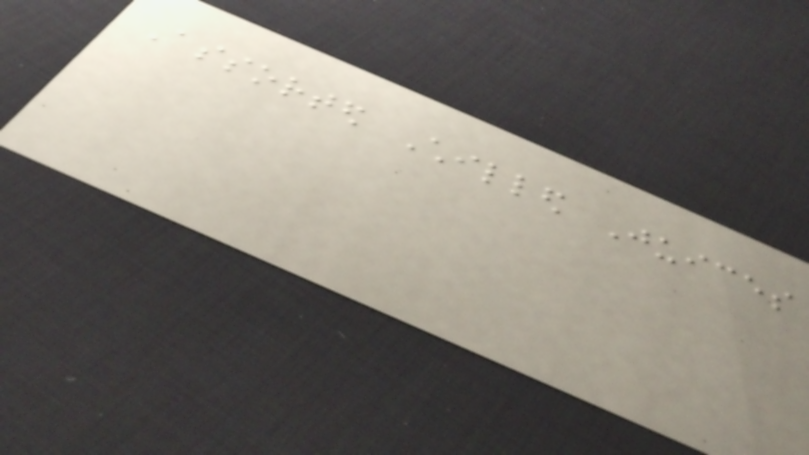Assorted Chilled Juices
